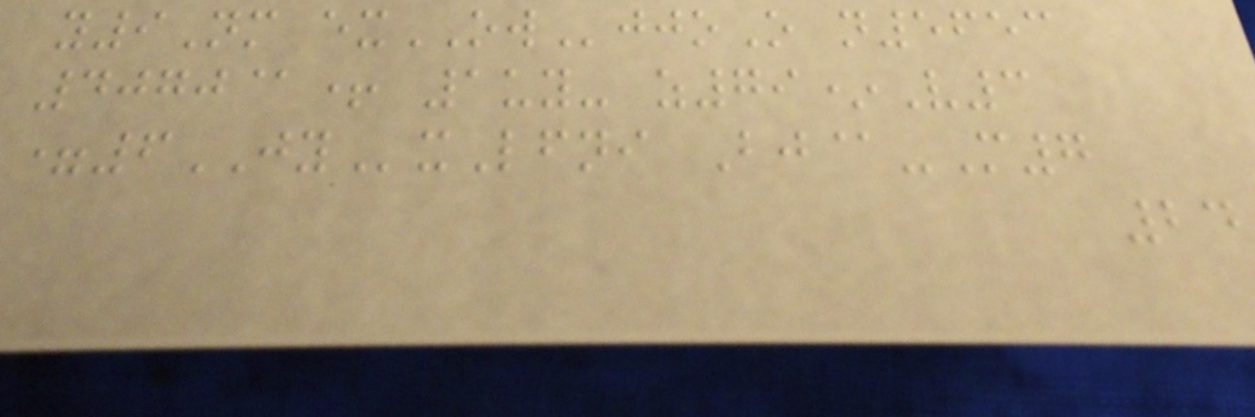y9Nm exOWjjoO n5653
4070@+ 1uy- z79*V3
=6JYxLfni Bj@-M7
24
